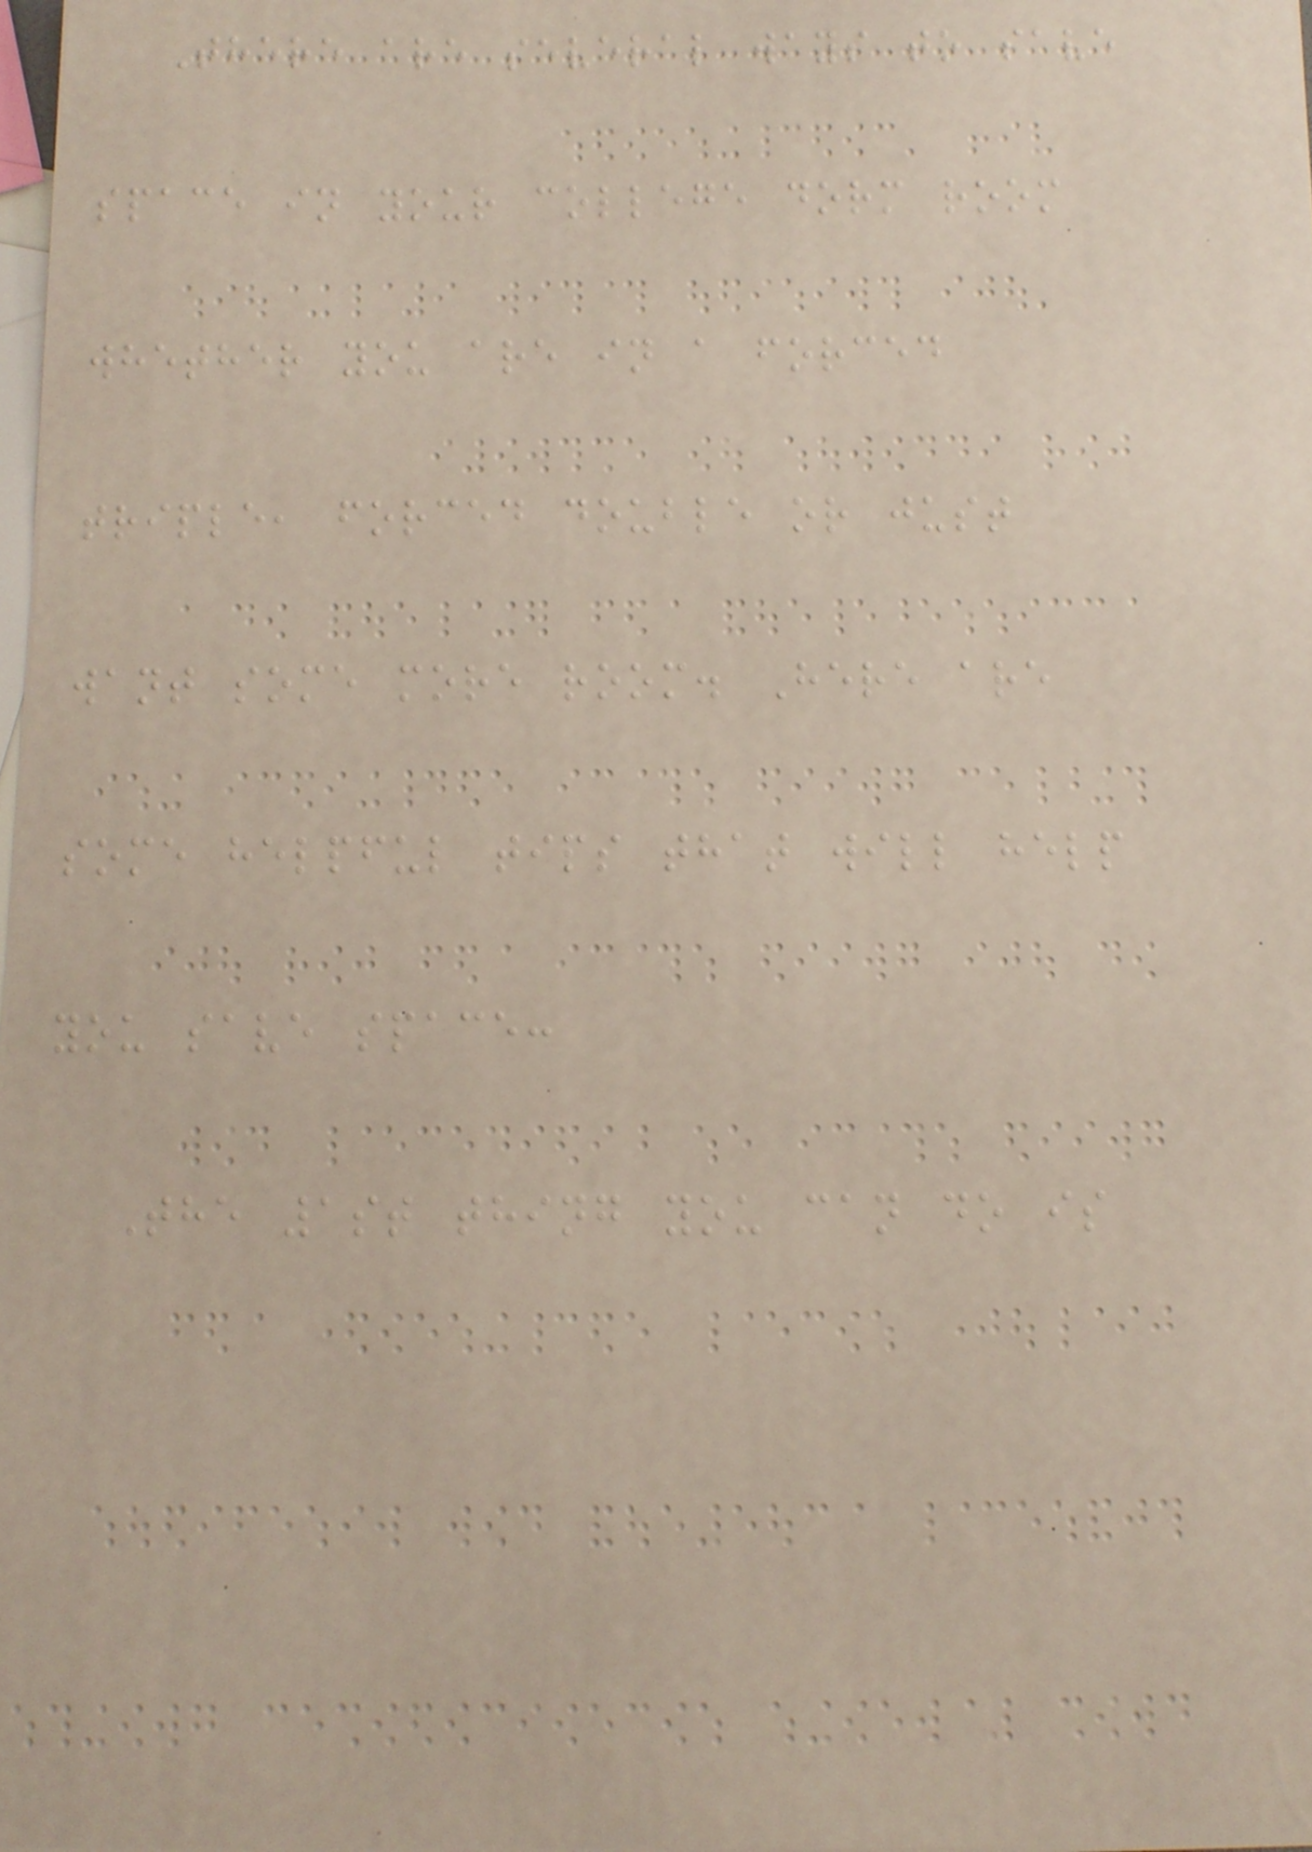There are several ways to save
space in your college dorm room
whether you are in a forced
triple, forced double or just
want some more room. Here are
some helpful tips that will help
you save space:
The 1st thing you can do is
